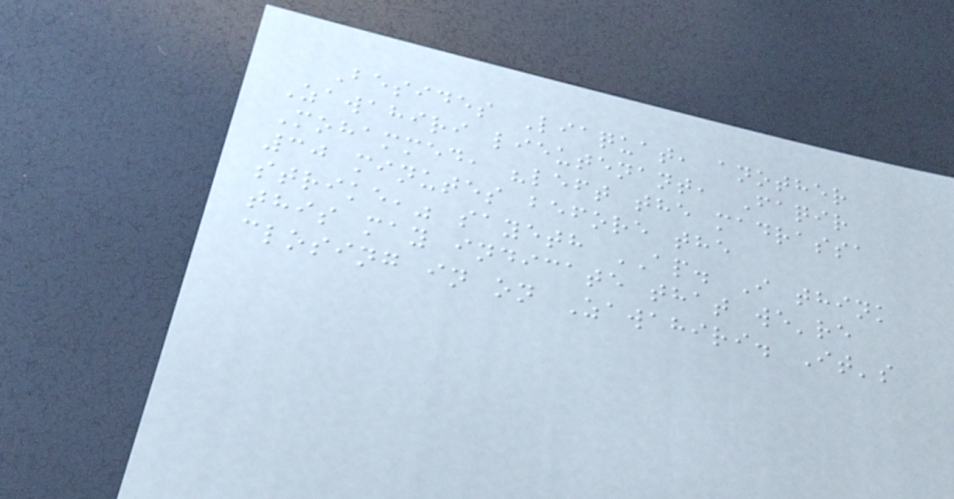Besides Liaquat, another
Zawahiri lieutenant, Faqir
Mohammed, "left the madrassa
30 minutes before the
strike," sayeth AP. I think
this may indicate that we're
closing in on Zawahiri. It's
